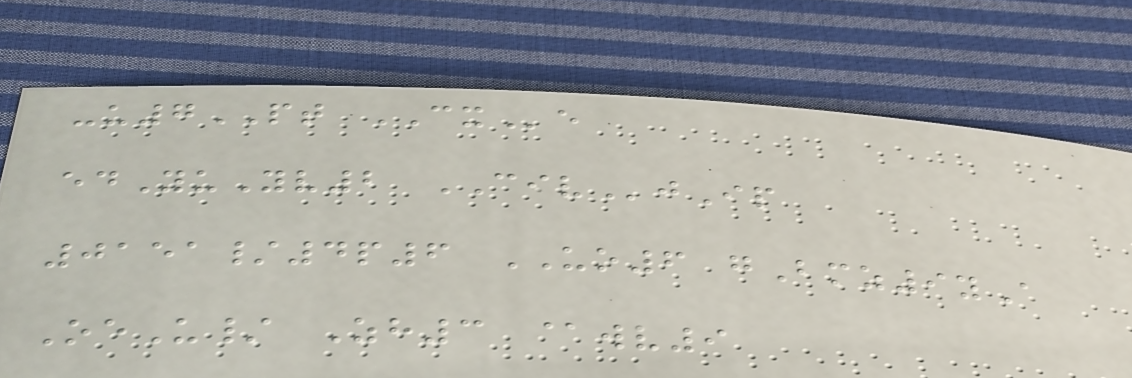-u7PT CXe
edYuYv2 CIVjIp
0151/4p6 UO6 gBmz9yA
OeU/ Zh3 @wv9
